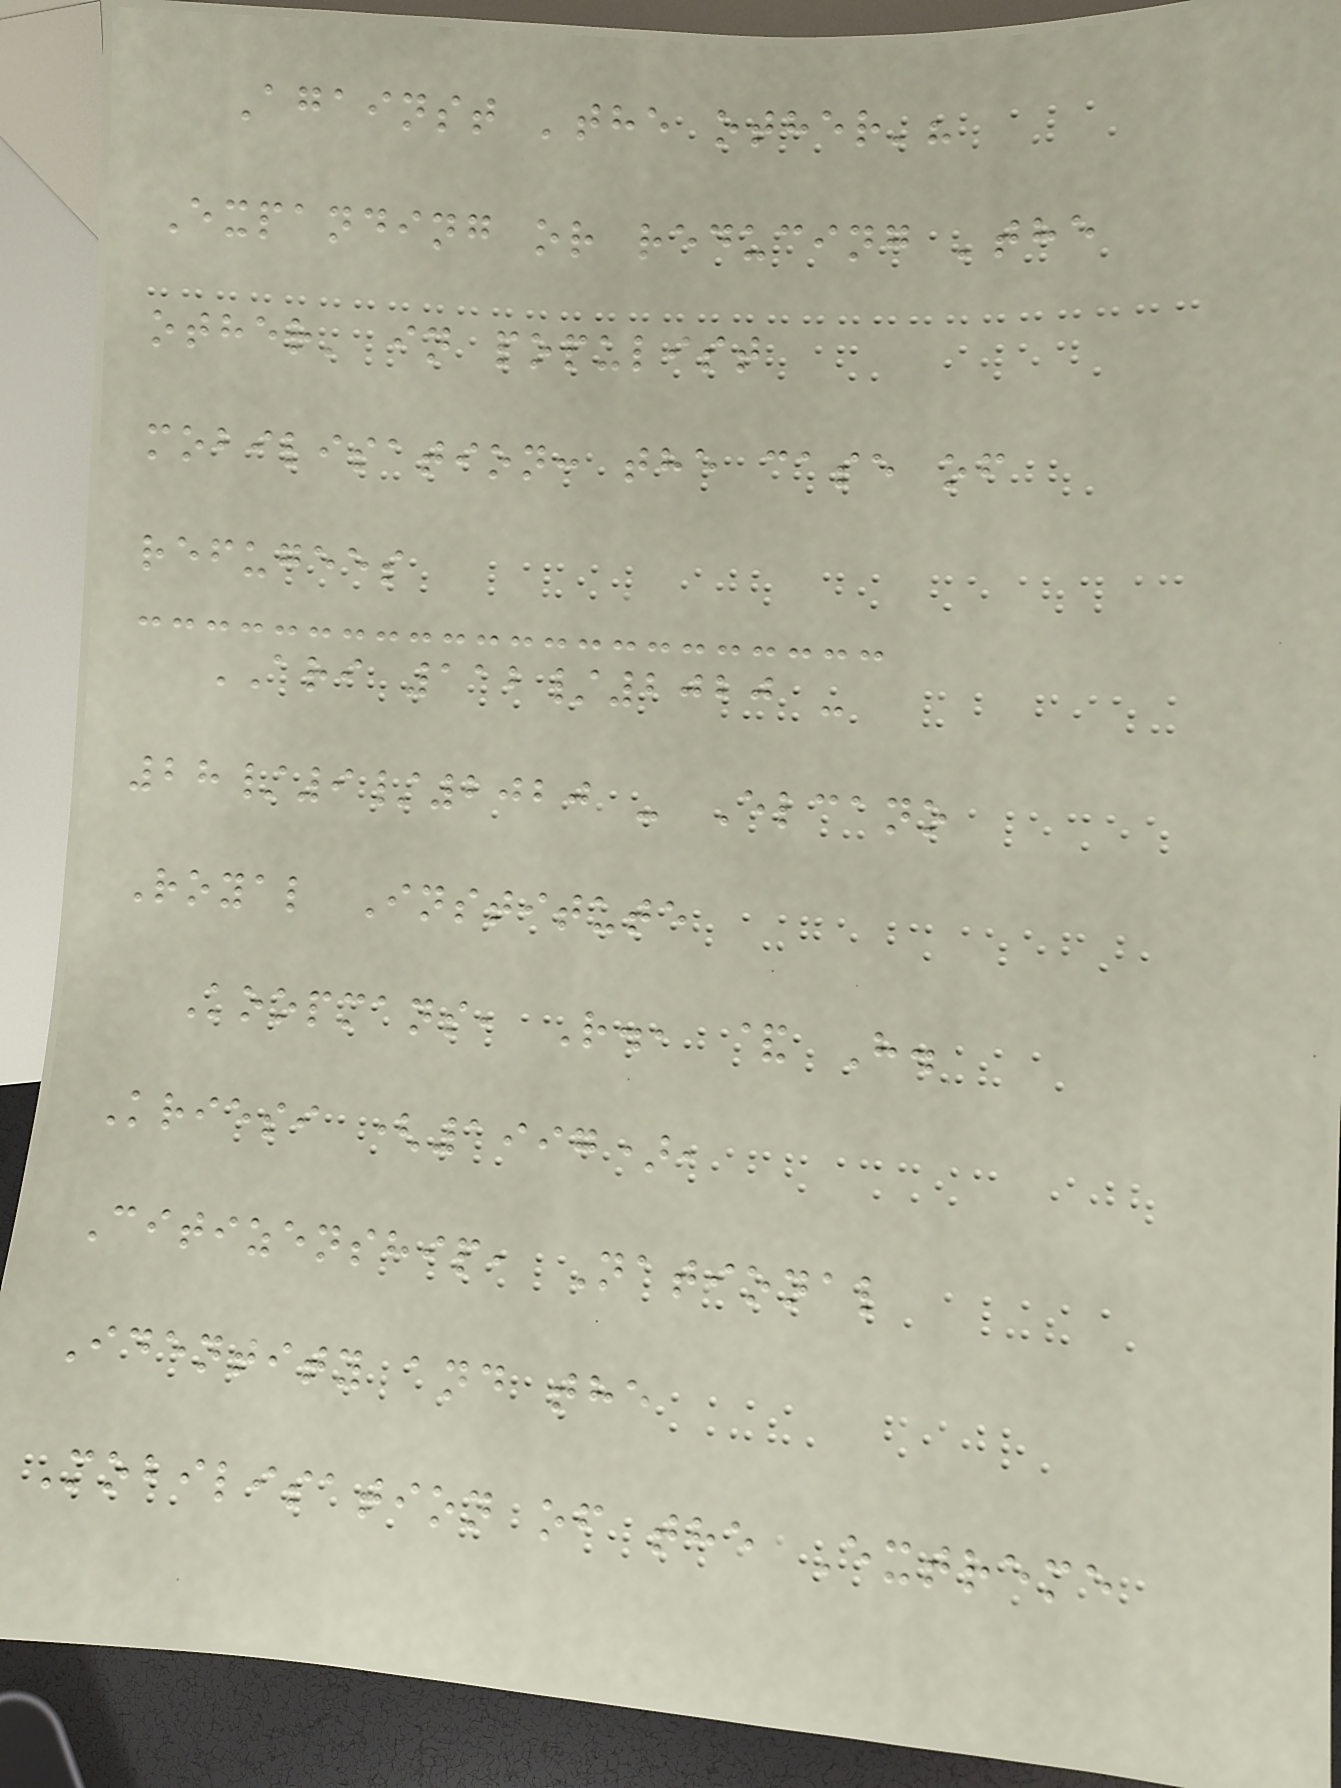Against 'the other'?
Expanding or reducing 'the
other' in populist
mobilisation: the case of
refugees
ARI 112/2020 -
28/9/2020 - Elcano
Royal Institute
Koopmans, R., & H.
Kriesi (1997),
Citizenship, National
Identity and the
Mobilisation of the Extreme
